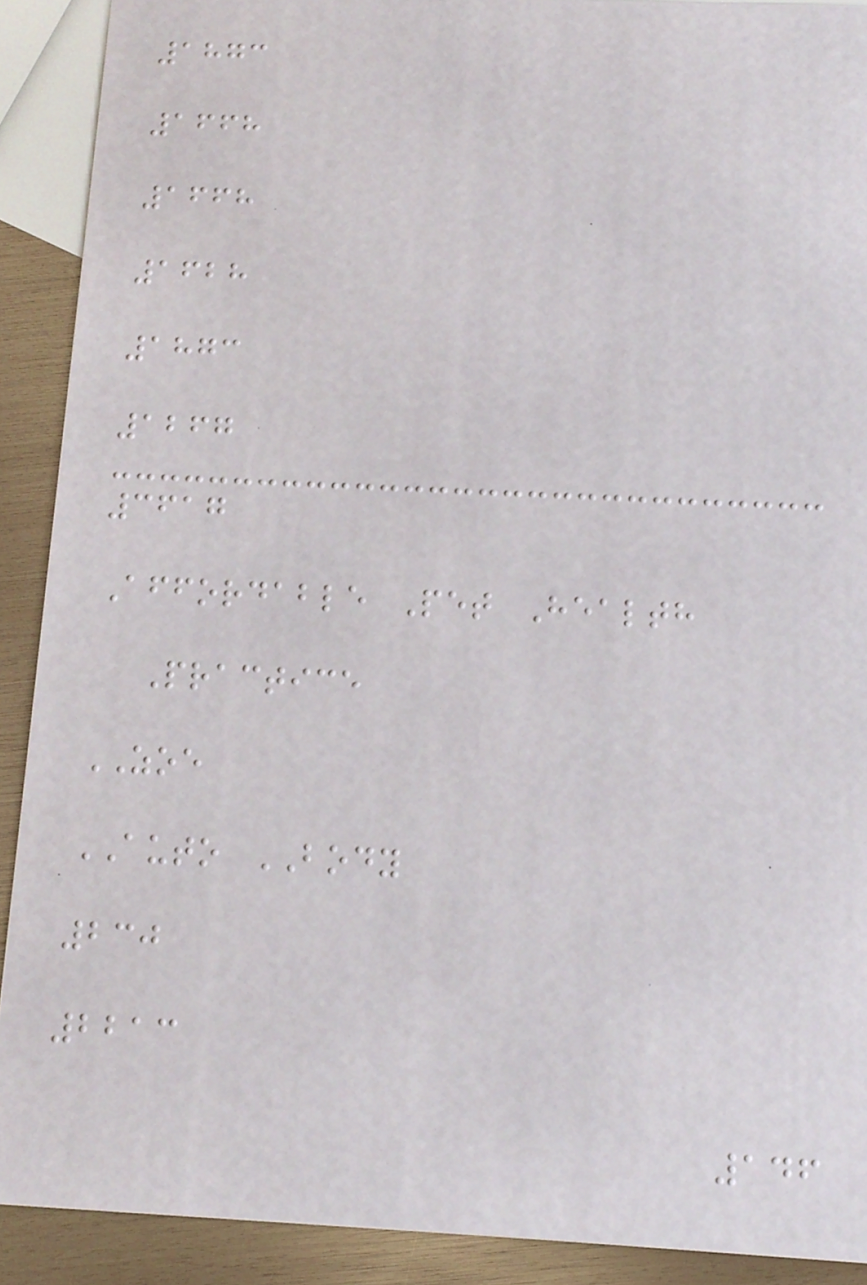1873
1668
1668
1628
1873
1267
3617
Affordable Pet Health
Practice
ZOE
AUTO BODY
230
2213
146
